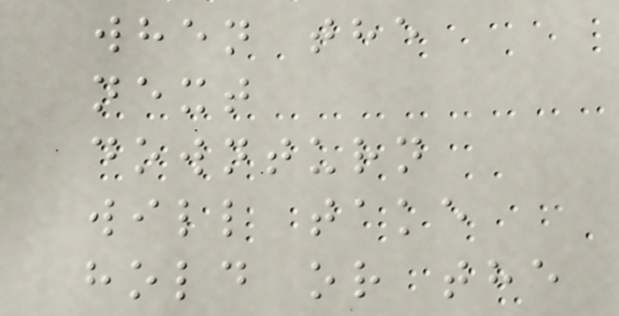when the
next
downturn
will take
hold or the
